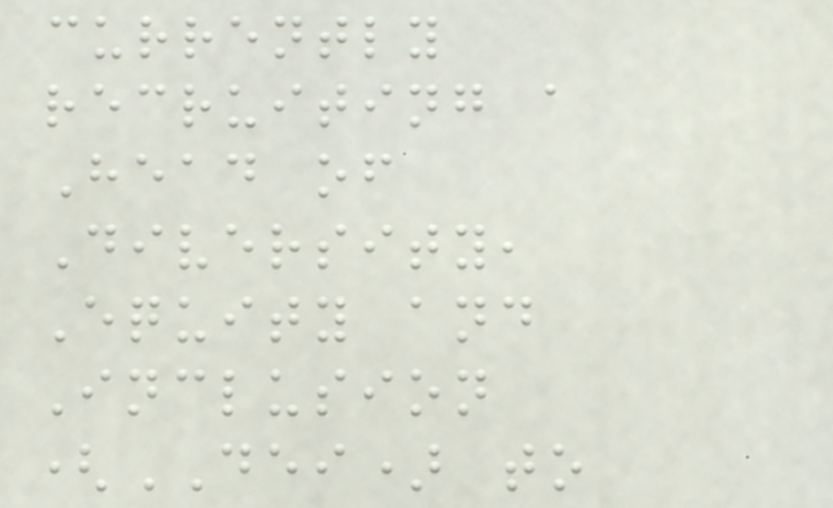currently
recruiting a
Head of
Diversity,
Equity and
Inclusion
(DEI) to
